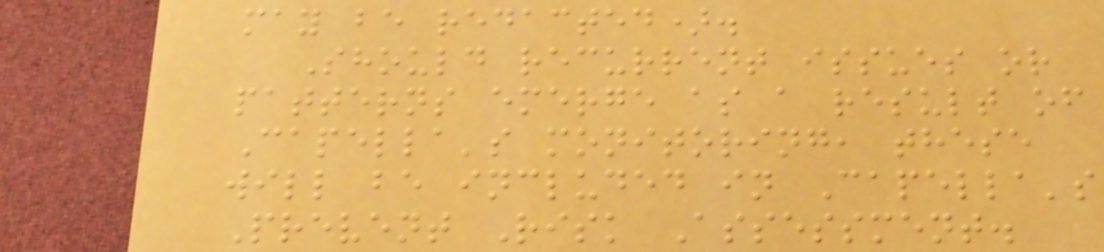may be redacted).
Should recurrent issues or
patterns emerge as a result of
Capella's monitoring, these
will be included in Capella's
Prevent Risk Assessment.
